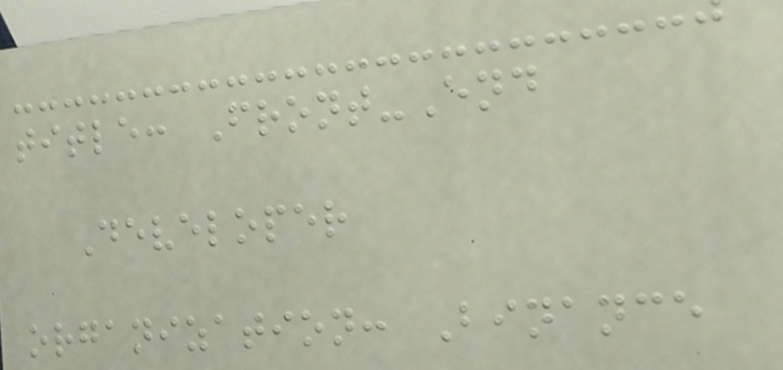title: Front-End
Developer
organization: Binance
